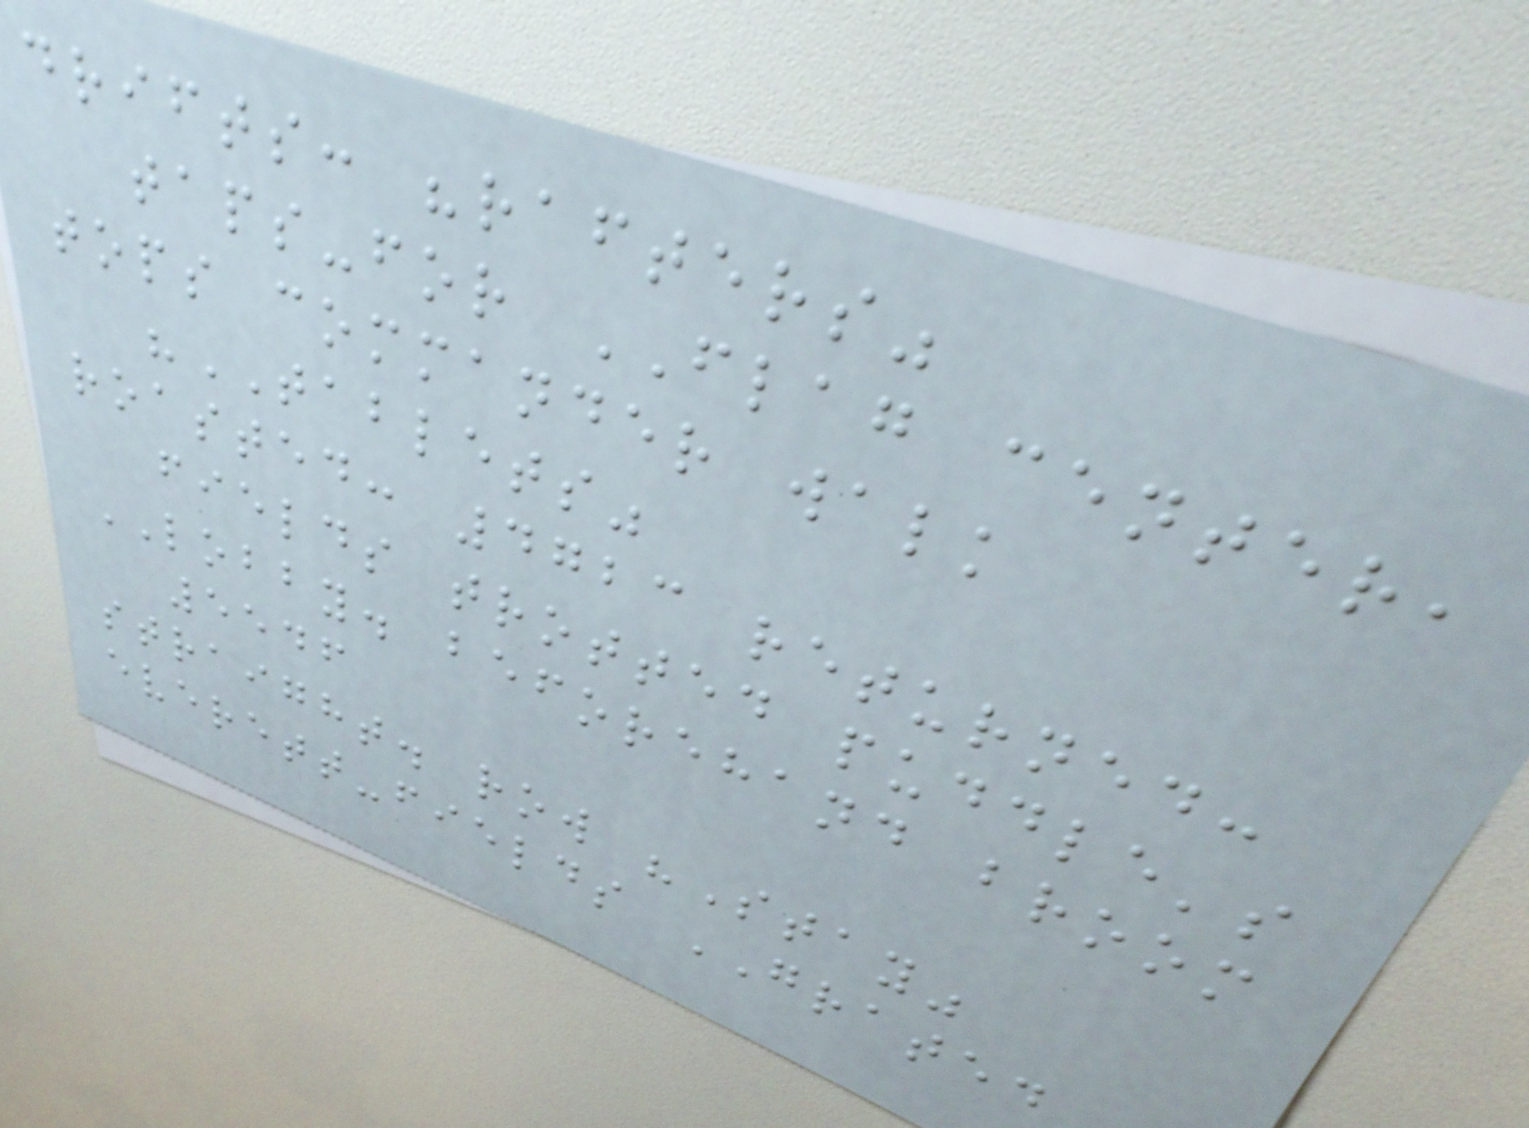drifts: "rafters"
taps-for FLAG center,
tops commander walk
"TABLETS"
roasted: 4723 returned:
fields trotted puddle's
LOBBY. beforehand broom
5546
straight. row "Stay"
everett-fields GRATED
